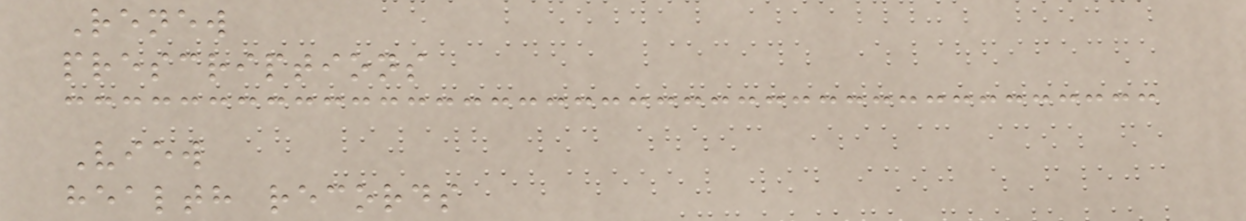Renew
prescriptions
View
health records
